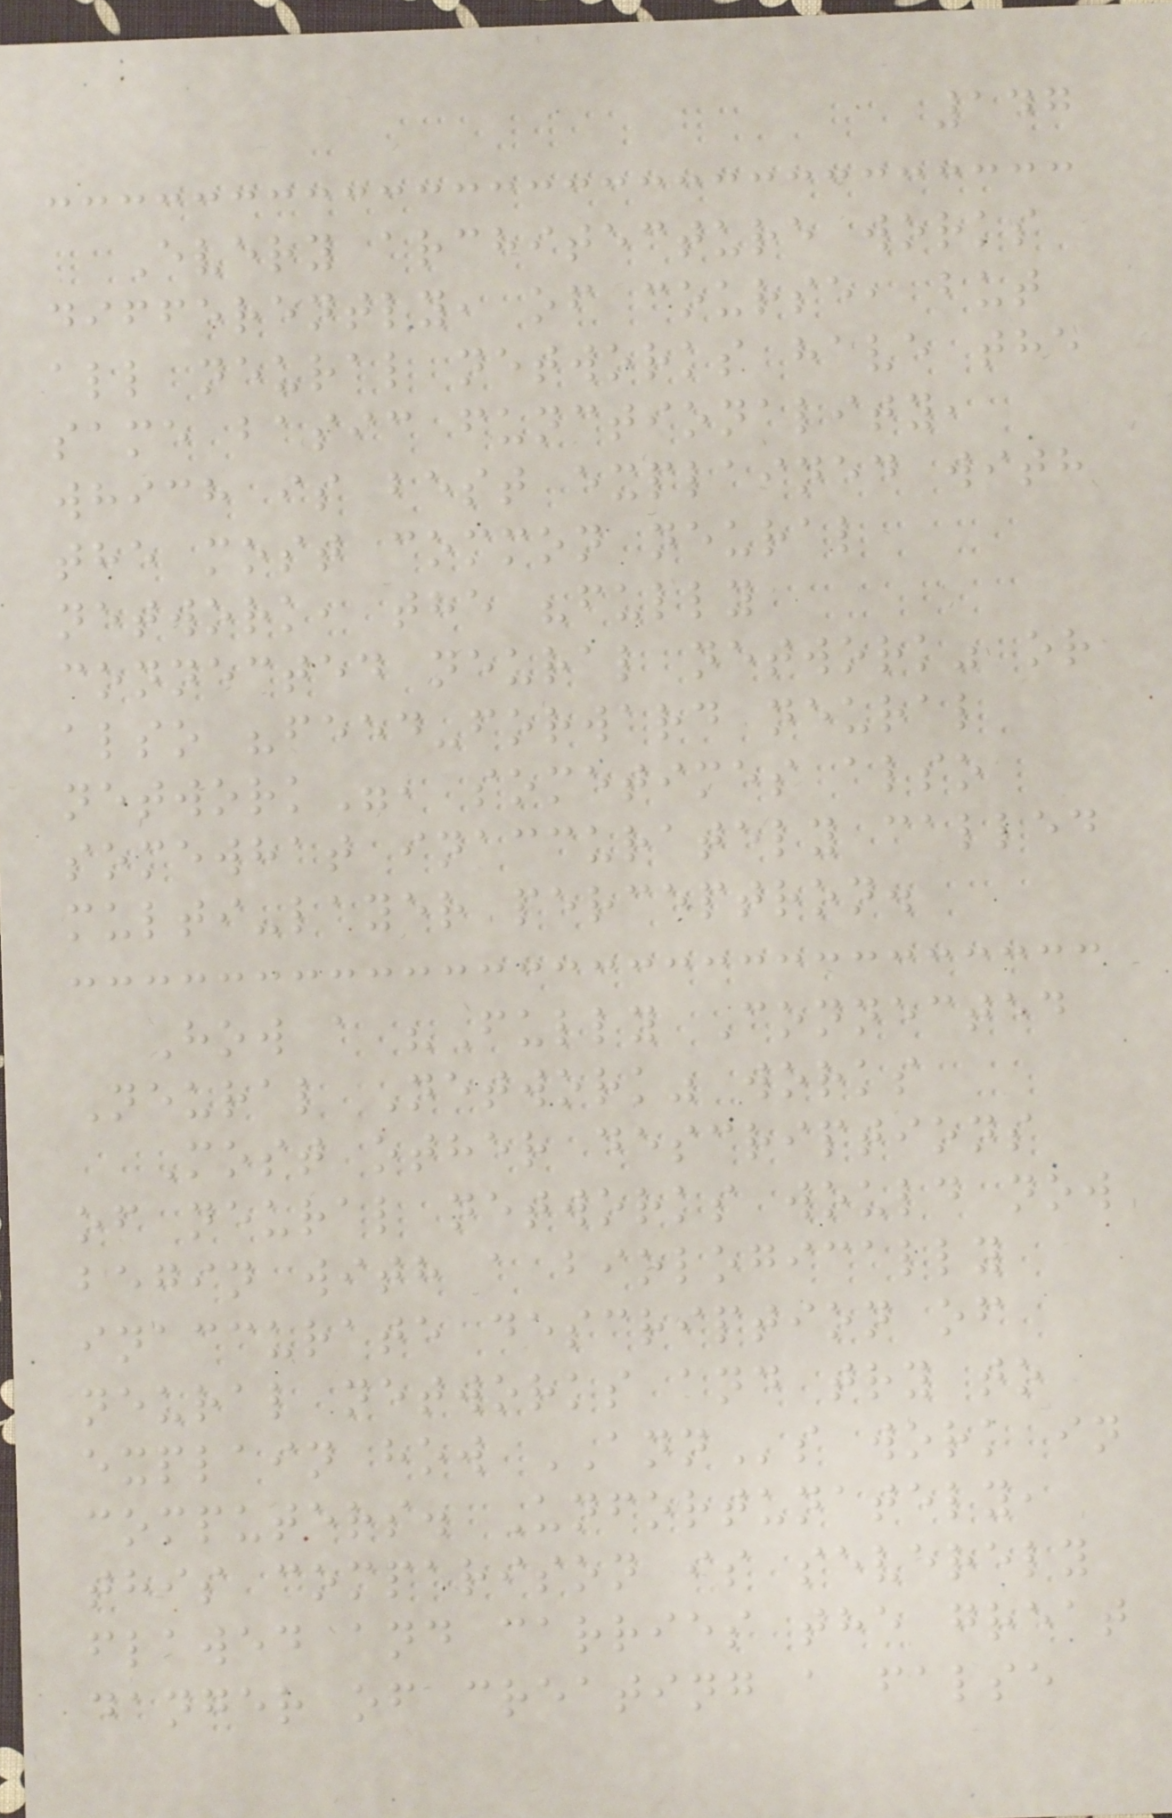147
Every architecture works
differently, of course, but
all neural networks have the
same basic functionality,
which is best explained with
the most common neural
network, the "fully
connected neural network" or
also "feed-forward neural
network", sometimes also
somewhat inaccurately called
multi-layer perceptron.
How a "Fully Connected
Neural Network" works
Most other descriptions
of neural networks would now
begin with a biologically
inaccurate description of
neural networks and try to
explain how ANNs work in
computers. Unfortunately,
this comparison is severely
flawed and carries the great
danger of creating a false
